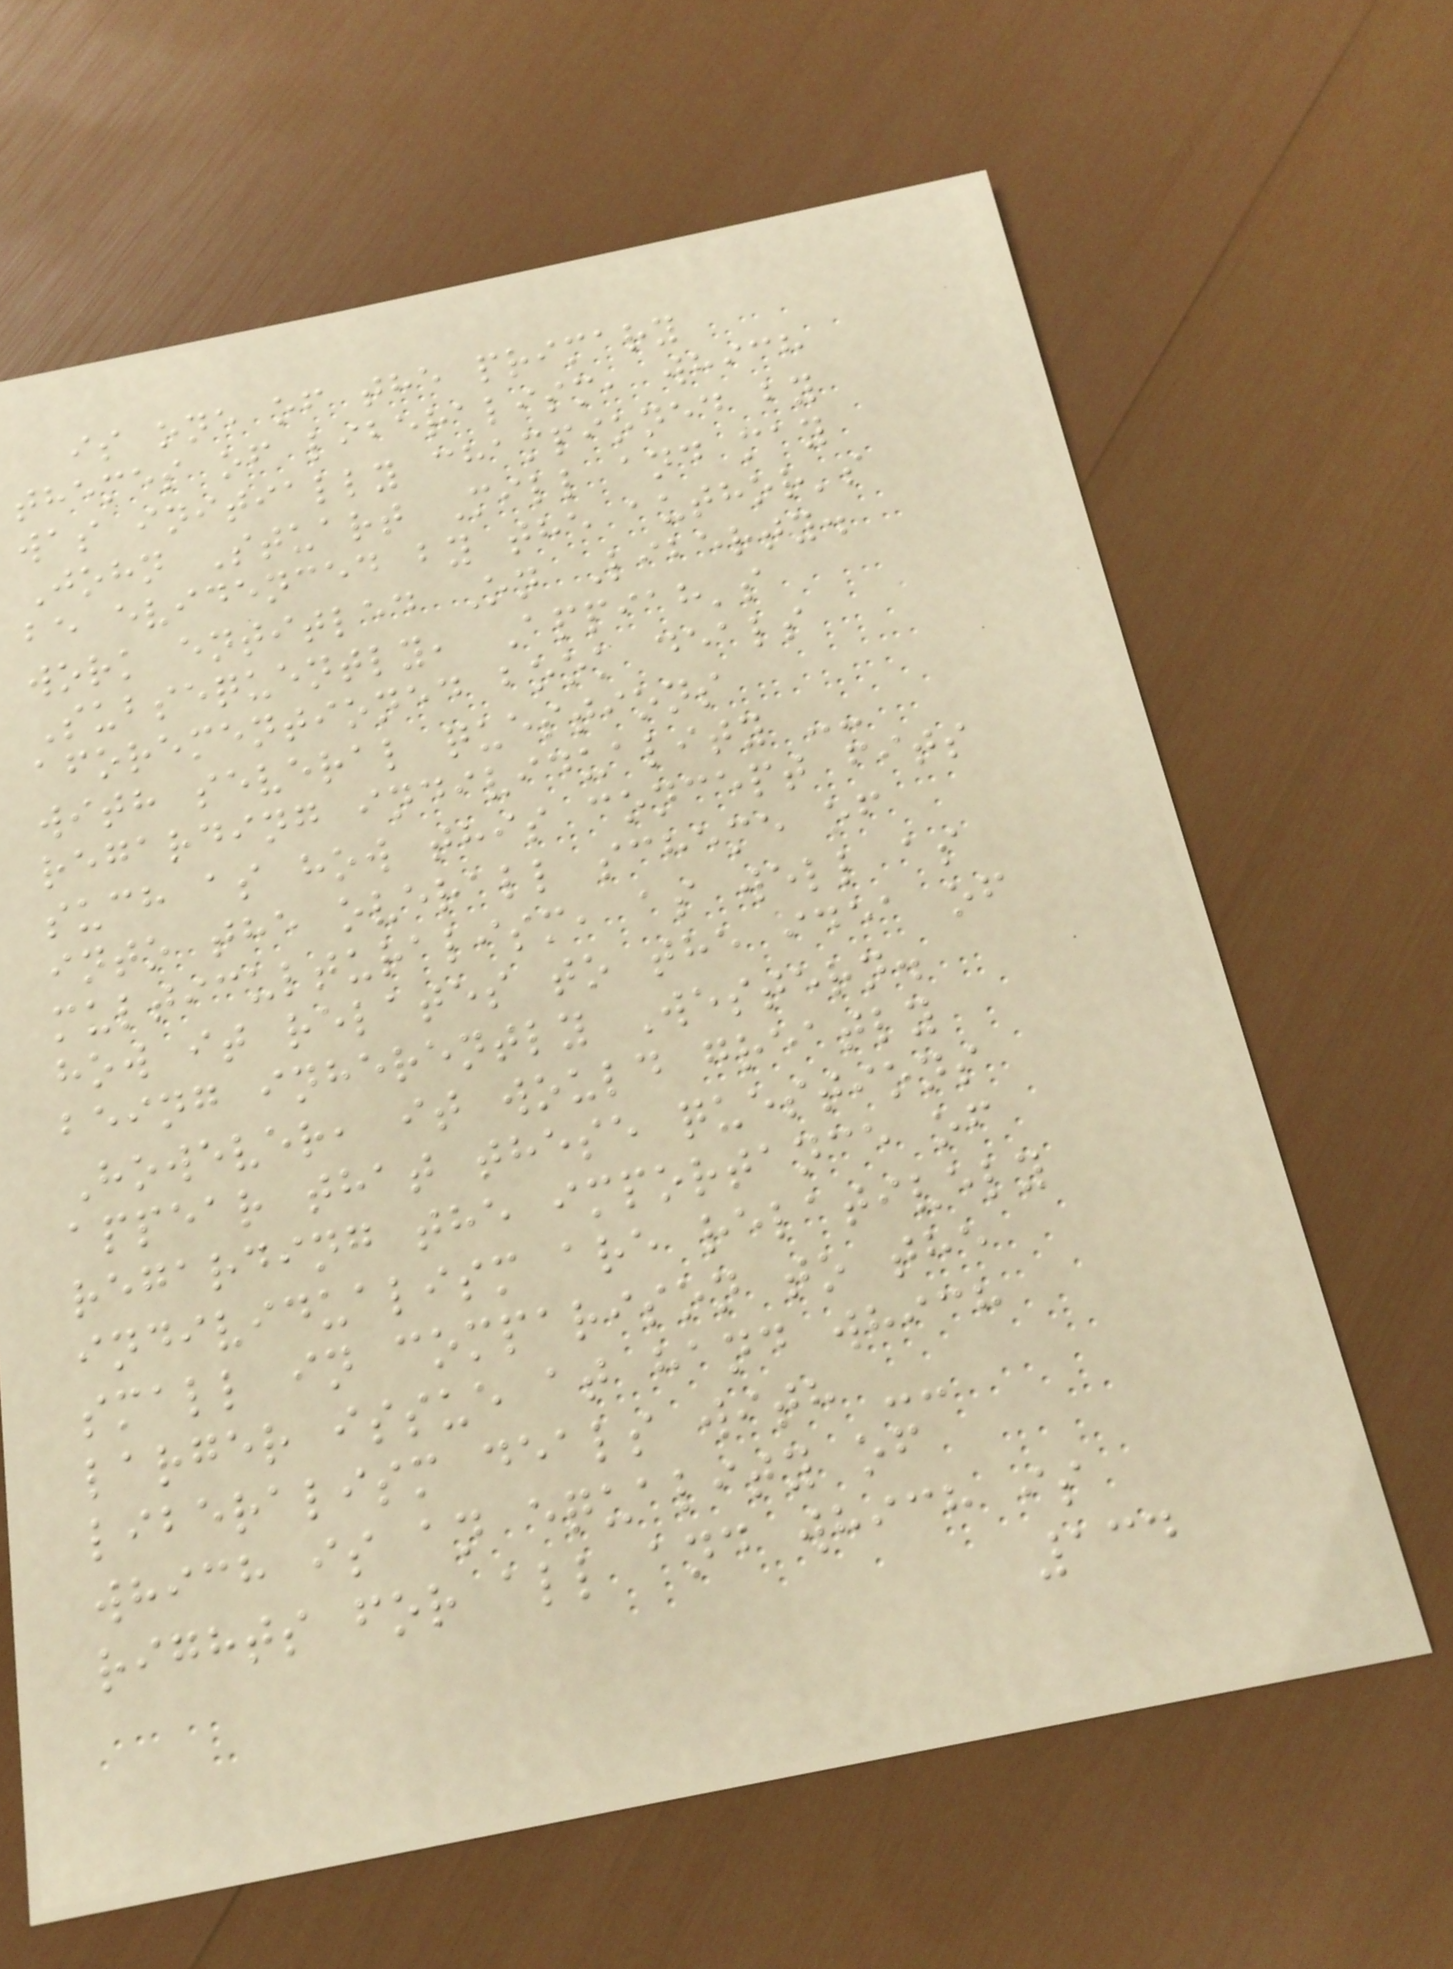is one of the primary
themes of liberalism, which
was initially championed by
John Stuart Mill and may
be evidenced by the author's
work entitled On Liberty.
Subsequently, Appiah's
aforementioned book deals
with several questions
regarding individuality --
such as how this concept fits
into the overall scheme of
multiculturalism, as well as
how it relates to the idea of
being inherently Western.
However, it would greatly
appear that these questions
regarding the importance of
individualism are relatively
small in comparison to the
larger issue at hand which
liberalism deals with --
which is an equality of
rights for all and which is
134
